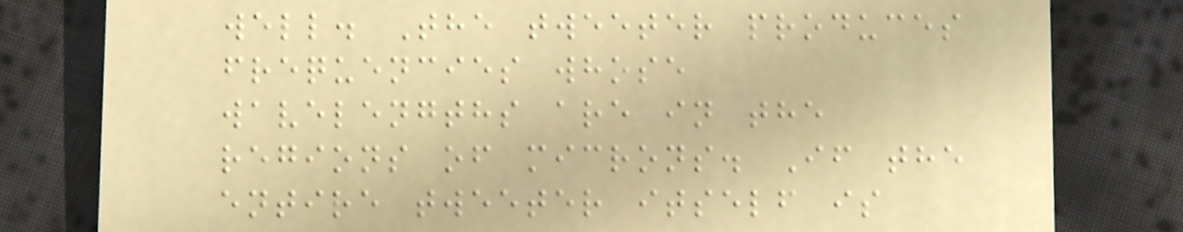well. The tweeter produces
frequencies whose
wavelengths are in the
regions of microns. If the
entire tweeter itself is
